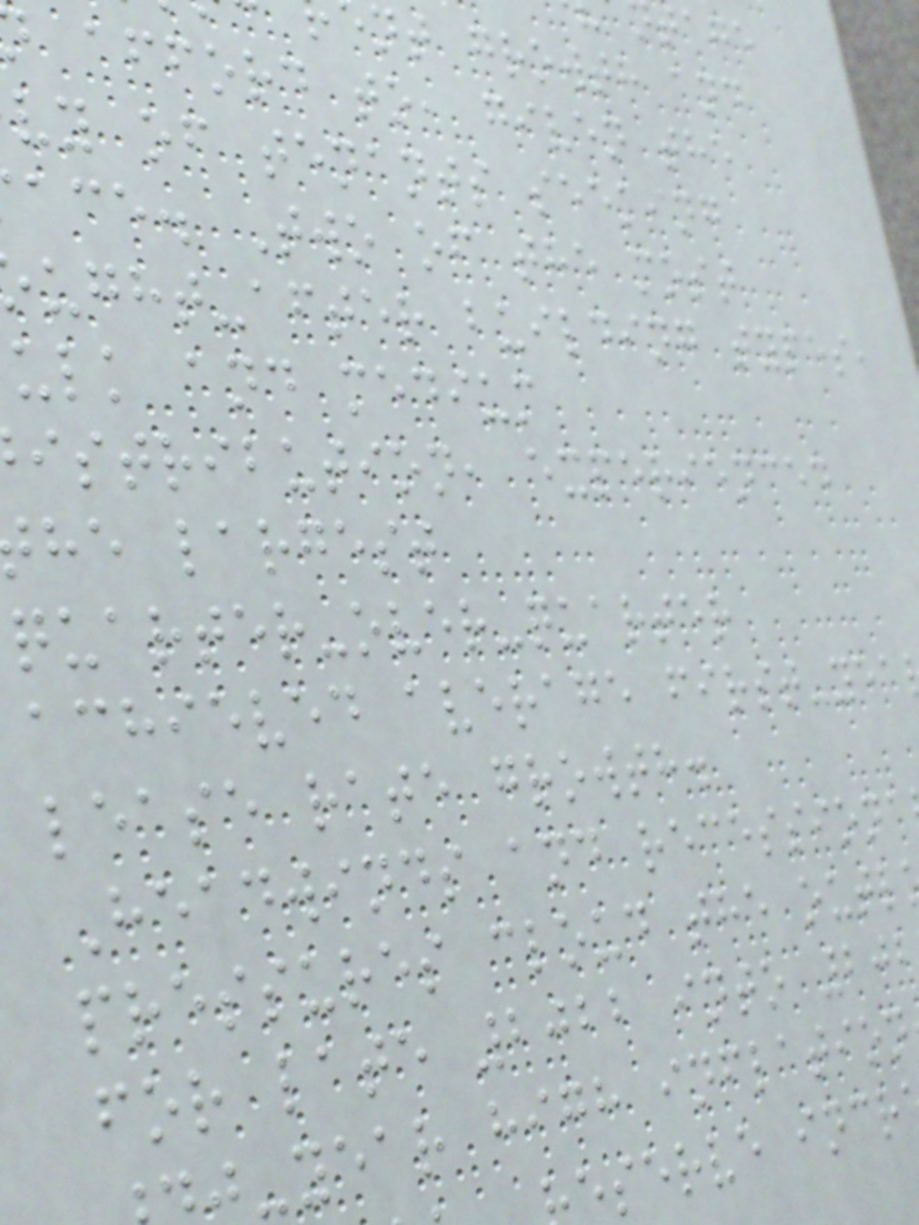nt growth and
afford to, given the
vy of tenants seeking
ace. Two of the most
ught-after building types,
ulk and medium
istribution, experienced
he largest
quarter-over-quarter
achieved average first-yea
lease rate growth.
Headwinds and recessiona
pressures cloud the outl
for late 2022 into 20
-year high inflation
eserve incr
